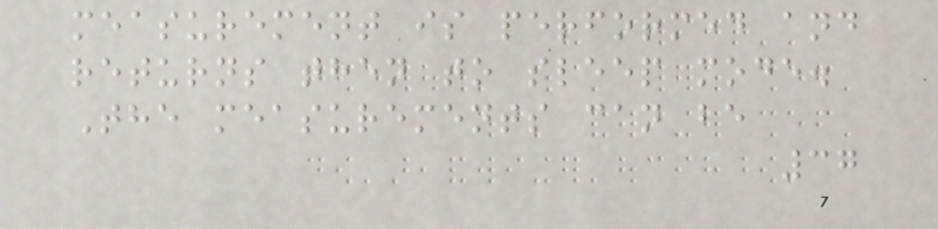measurement is performed and
returns then to sleep mode.
The measurements can be
37
